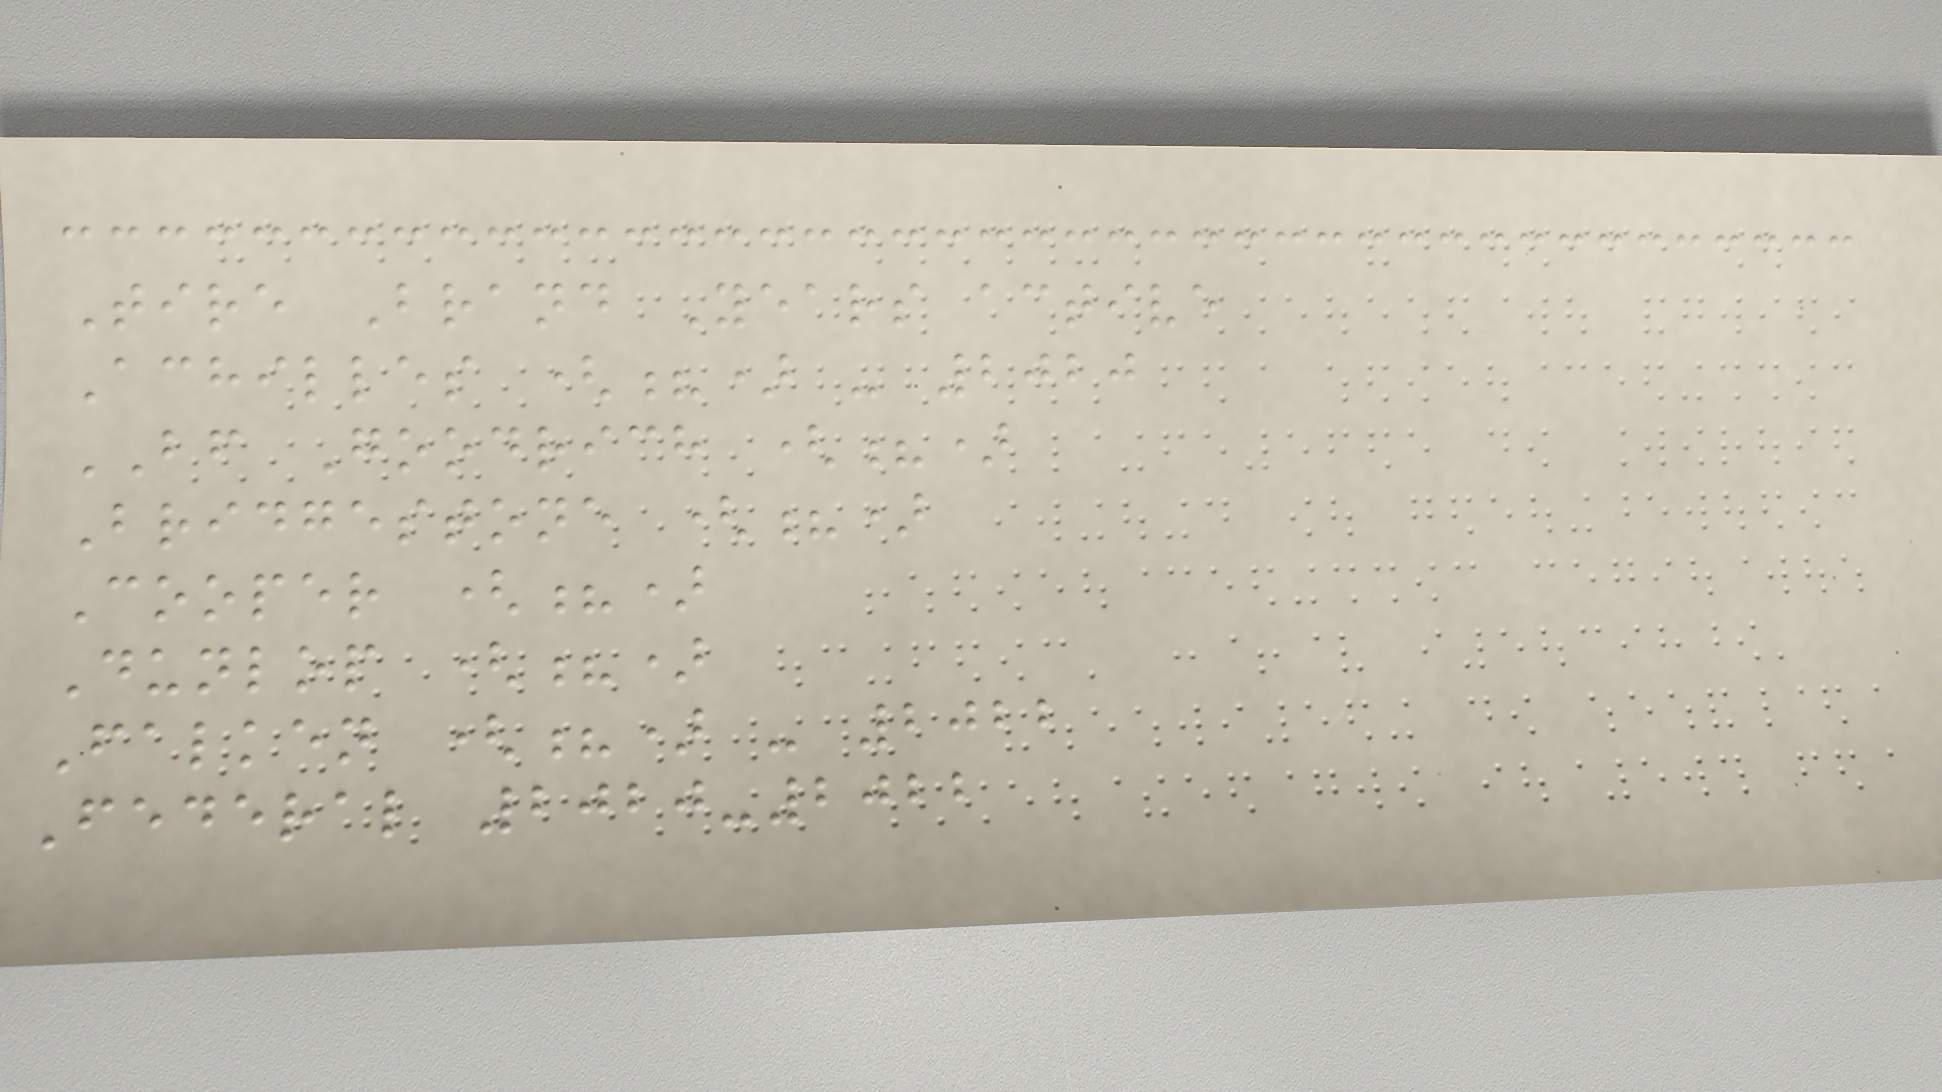Tire Brand Years active
Achilles (?) - 2020
BF Goodrich (?)
Bridgestone (?)
Cooper (?)
Dunlop (?)
Falken (?) - 2022
Federal 2020-2022
